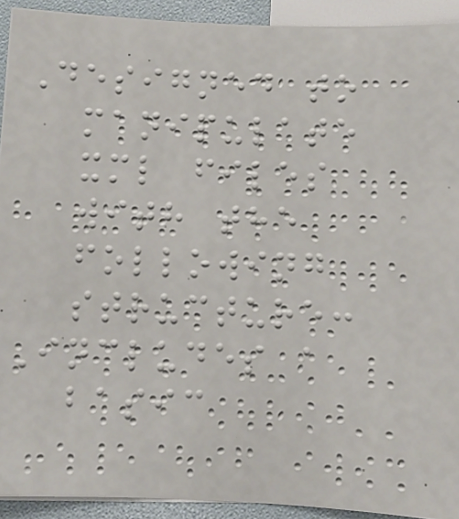Designed to
manipulate
xml files
with the
following
structure:
Includes a
basic
